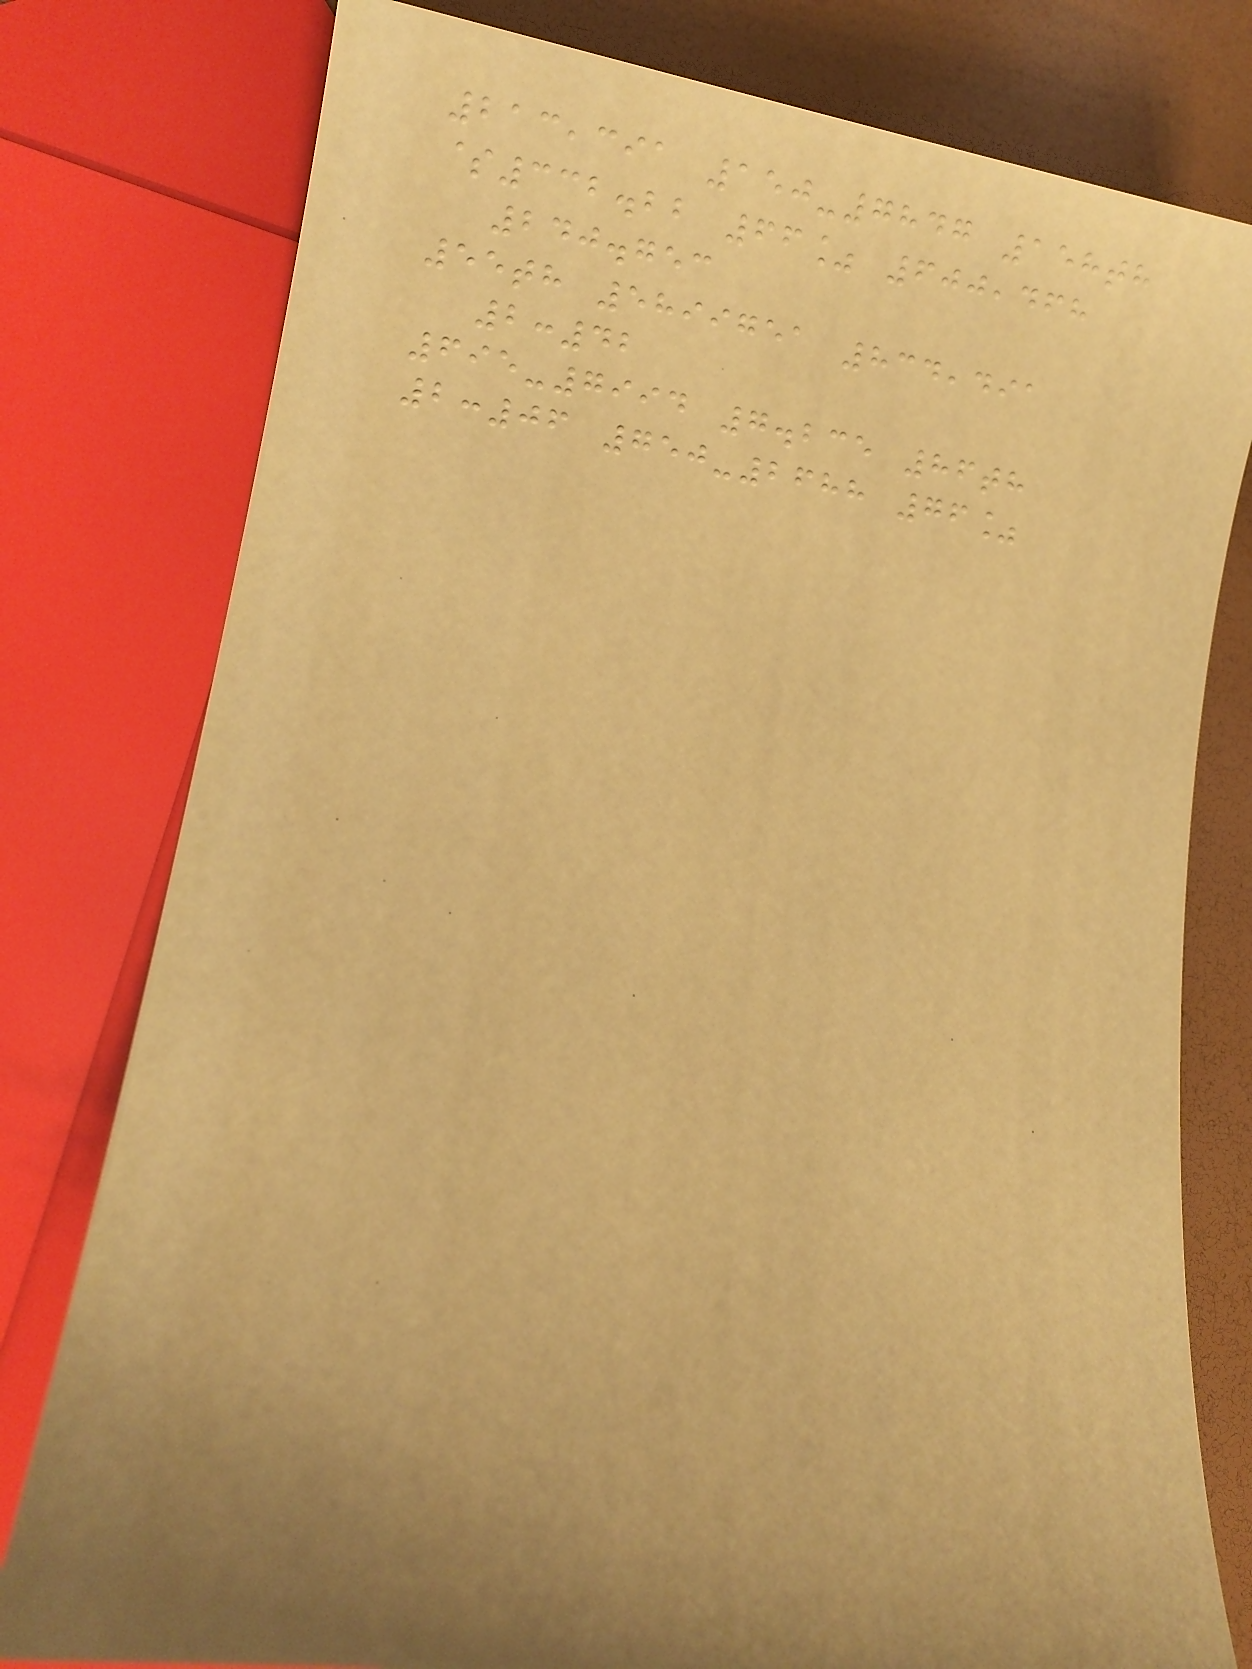213,391 150-7847 158th
$332.22 66% 600,468
240.753
55th 5899751 834,491
2:42
695-7994 7.235 86th
2:06 750-2688 76%
